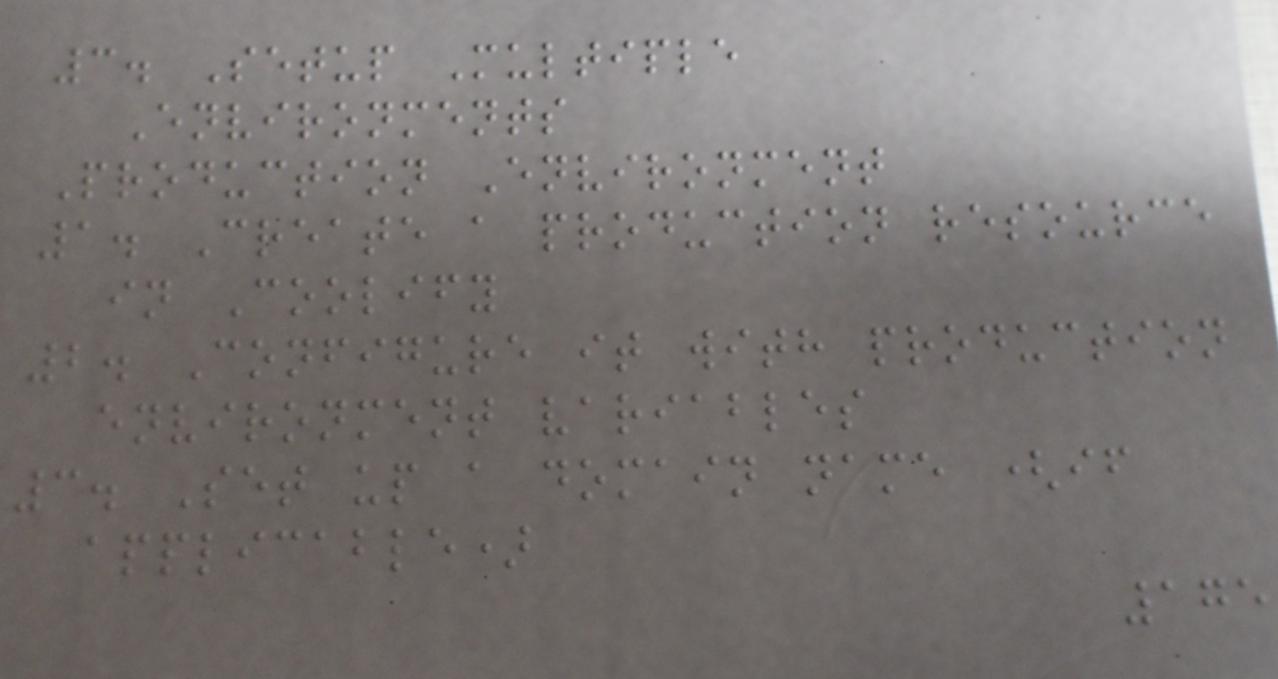3. Setup Multiple
Environments
Production Environment
1. Create a production resource
in Coolify
2. Configure it with production
environment variables
3. Set up a domain name (if
applicable)
175
